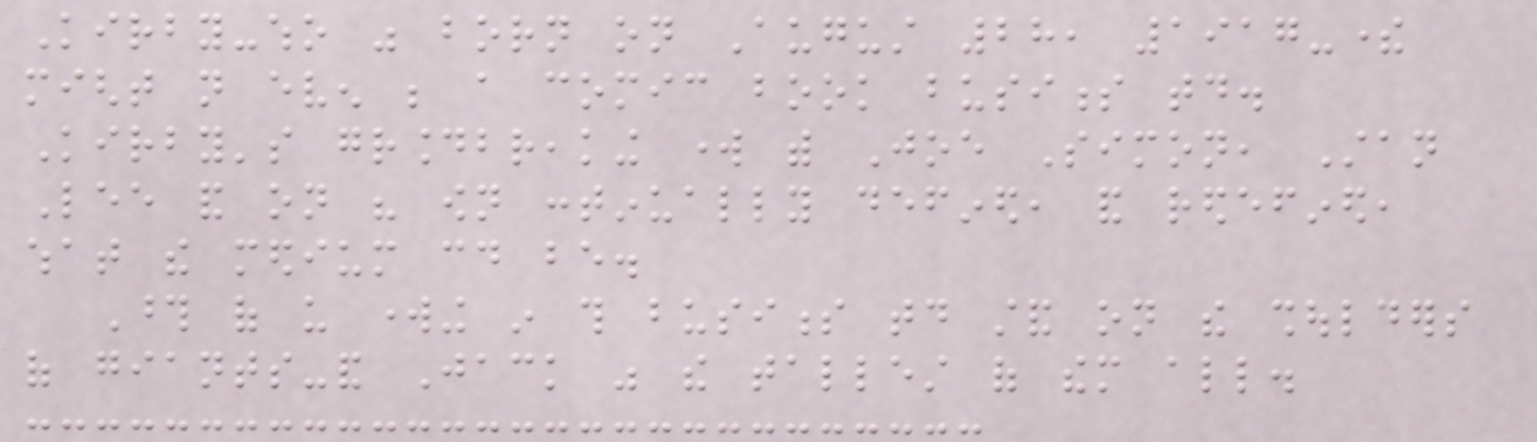Kirby-who was born on August 28, 1917-there
might not even be a comic book business today.
Kirby's groundbreaking work with Joe Simon, Stan
Lee and on his own continually defined, and redefined,
what the medium could be.
Those of us working in this business today stand on the shoulders
of giants-and Jack was the tallest of them all.
